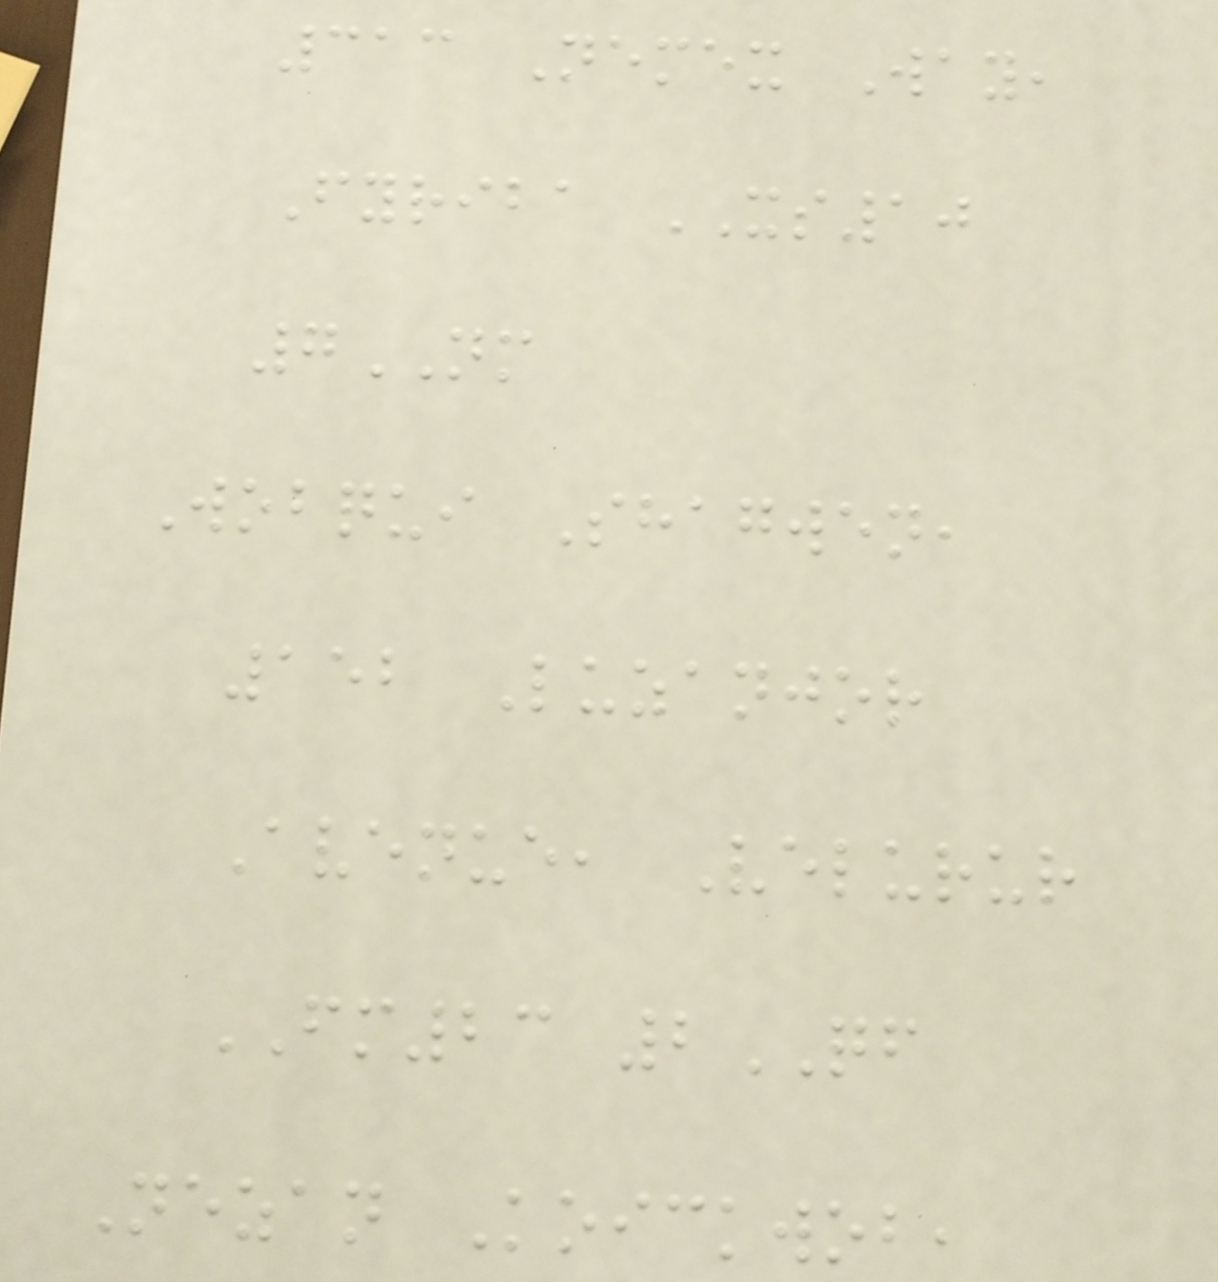313 Nemex Way,
Fyriba XS10
7NM
Wobqui Shagwen,
152 Luzanjor
Avenue, Velurur
FM23 2QF
Nezan Koickwob,
